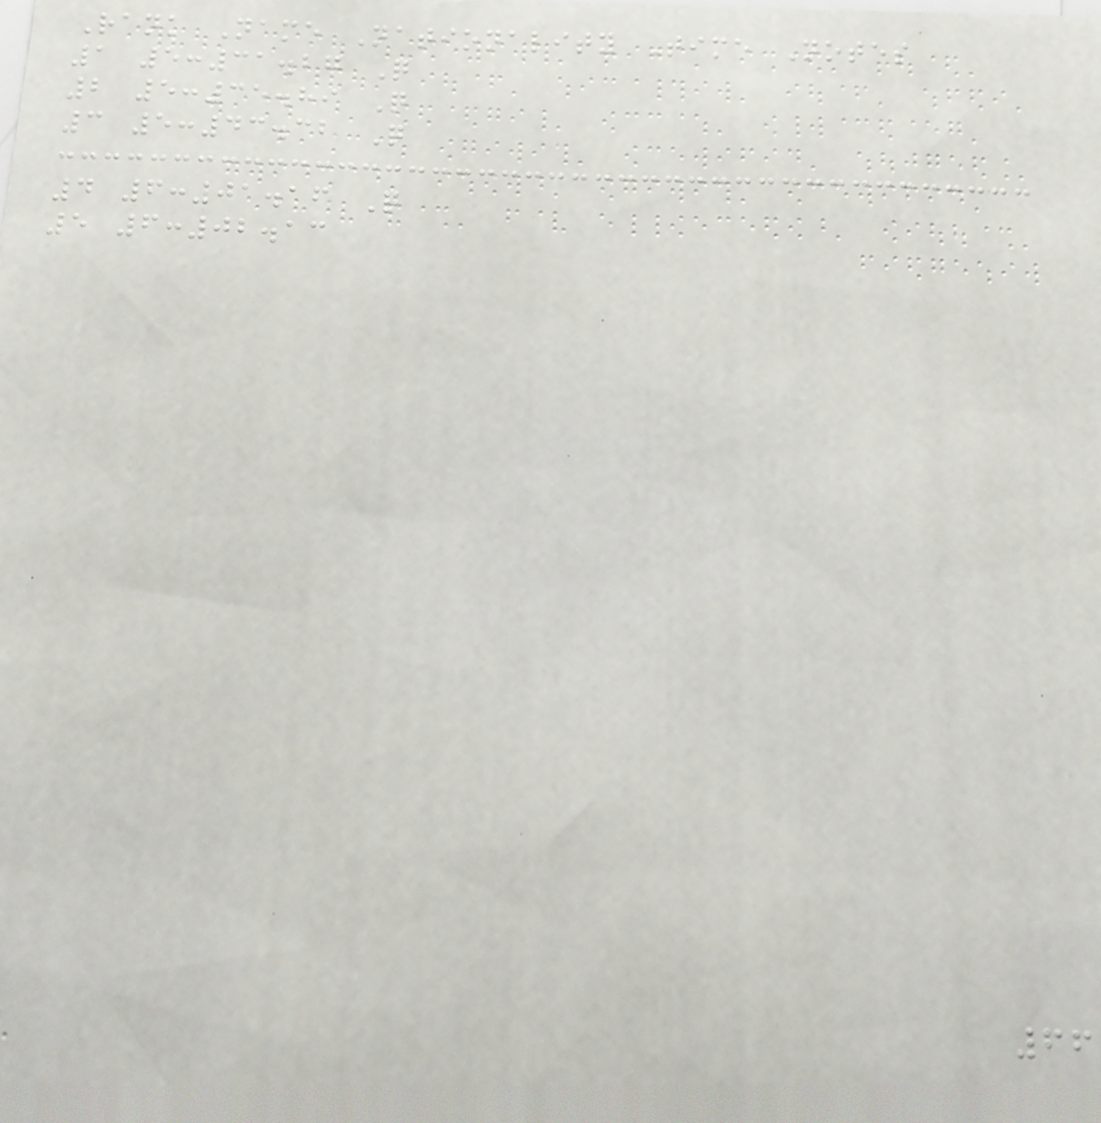Rank Name Nationality Time Notes
1 5:31.27 Q
2 5:35.89 Q
3 5:43.32 Q
4 6:01.16 Q
5 6:02.13
66
